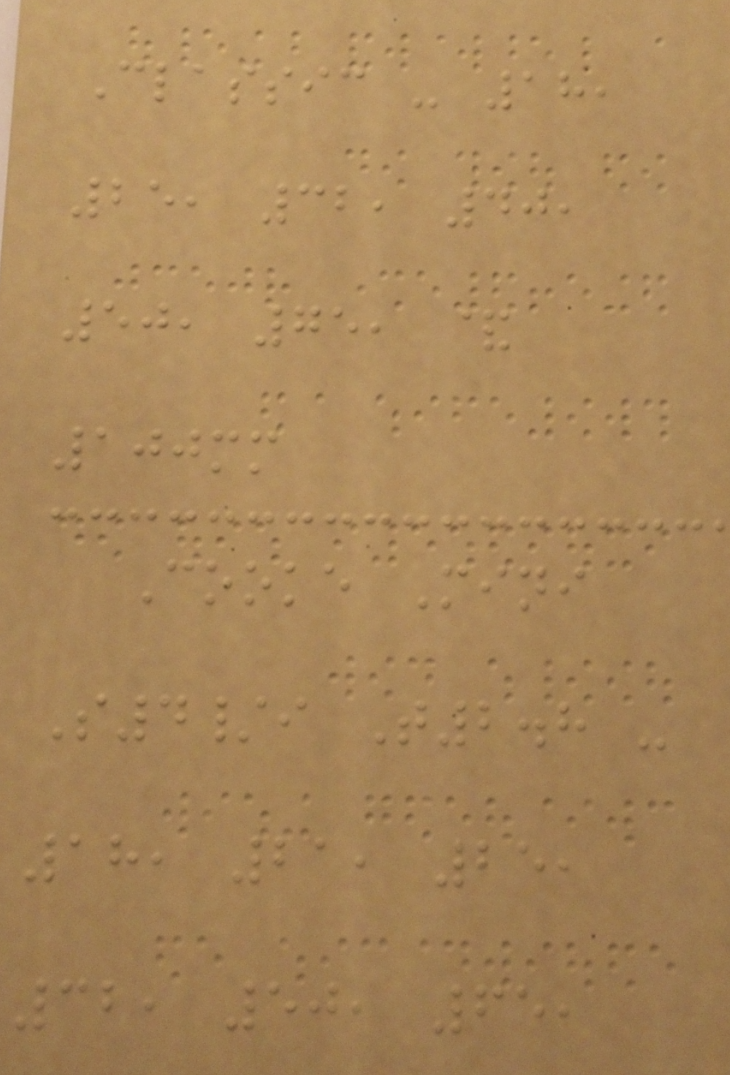Classic - 18,
25, 32, 40,
50, 75, &
100mm
Cooke Mini
S4/i T2.8 -
18, 21, 25,
32, 50, 65,
